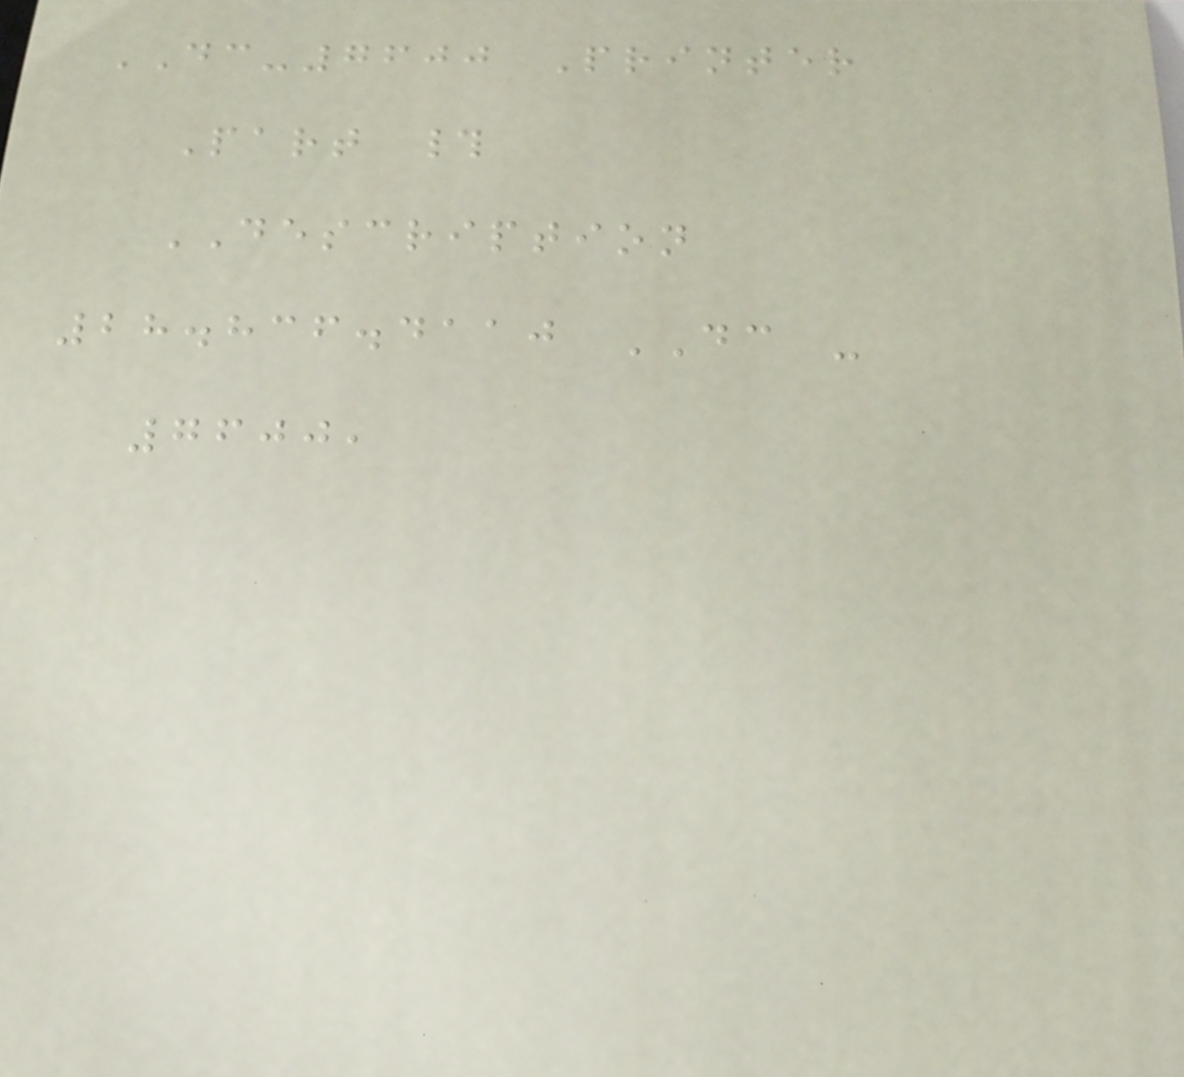DC-7600 Printer
Part #
DESCRIPTION
28.836.4110 DC -
7600,
